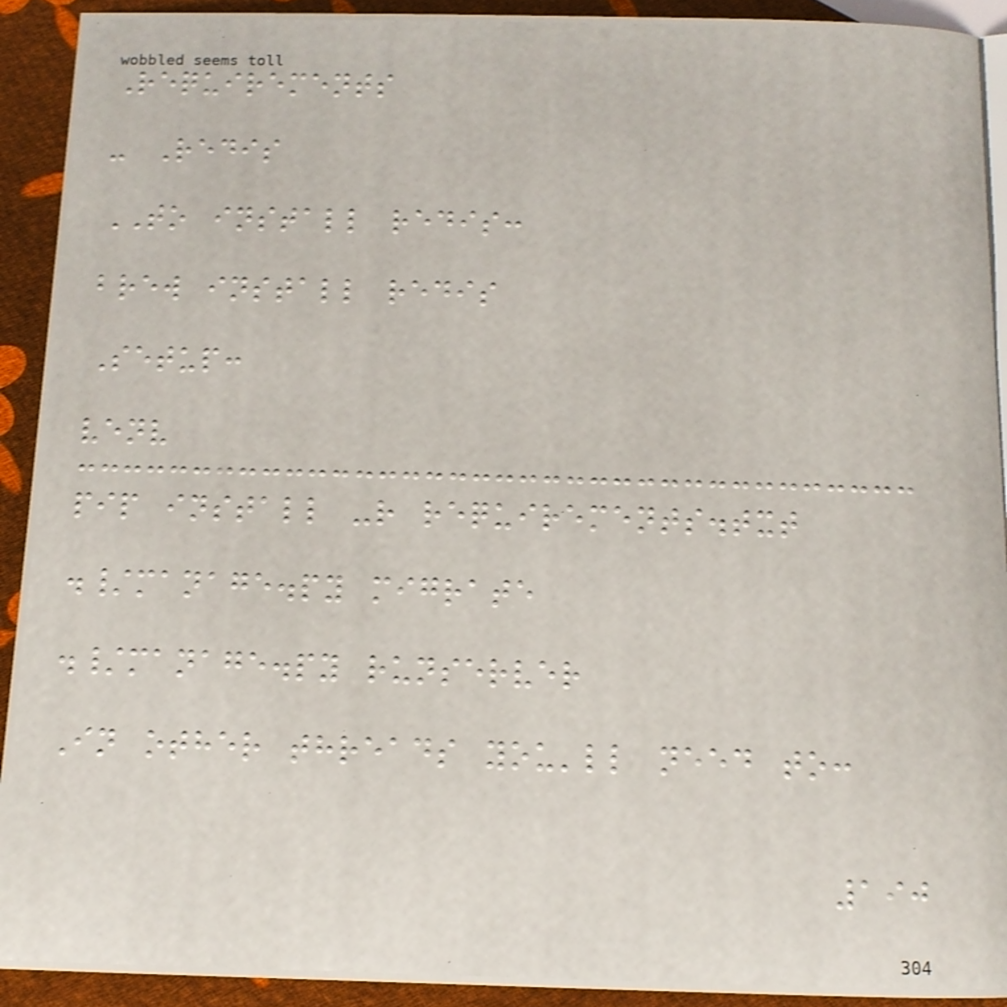Requirements
- Redis
TO install redis:
brew install redis
Setup:
venv
pip install -r requirements.txt
./manage.py migrate
./manage.py runserver
In other threads you'll need to:
190
